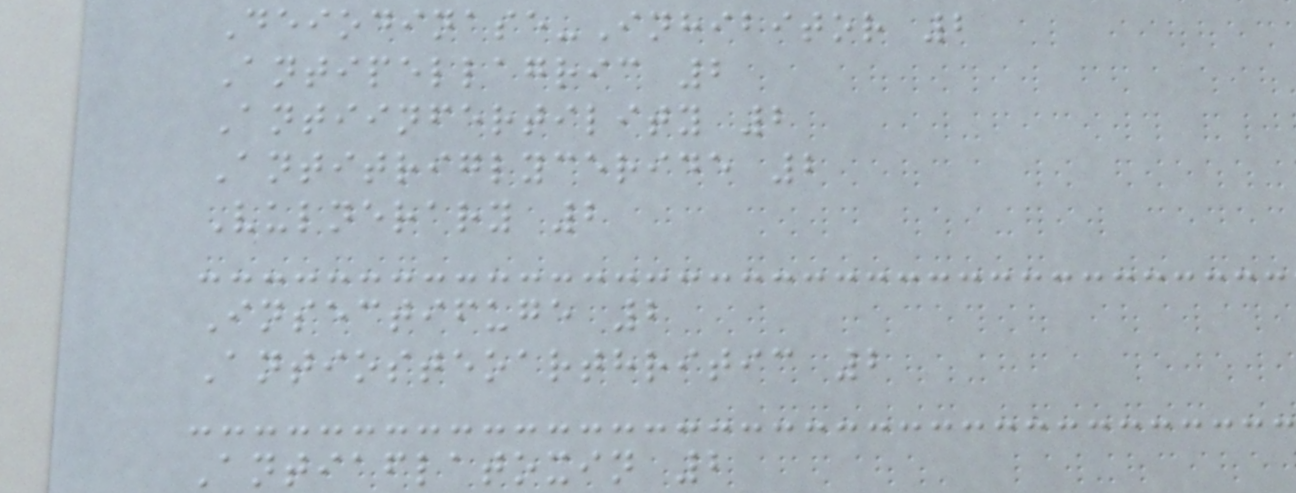Deiodinase-Inhibitor 2
Antipellagric 2
Antiinfertility 2
Antitriglyceride 2
Vulnerary 2
Insectifuge 2
Antiosteoarthritic 2
Antiaflatoxin 2
